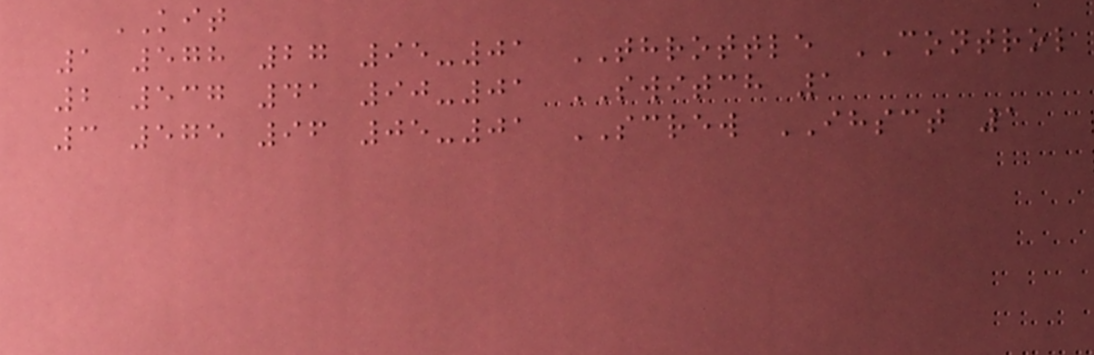KIT
1 578 27 95-01 THROTTLE CONTROL
2 537 41 90-01 SWITCH 1
3 575 96 05-01 SCREW IHSCT 1
